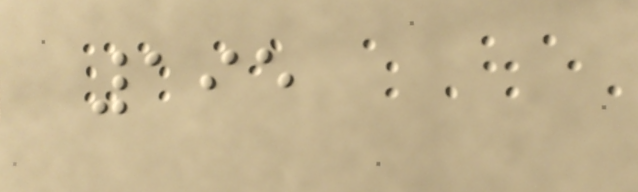195
